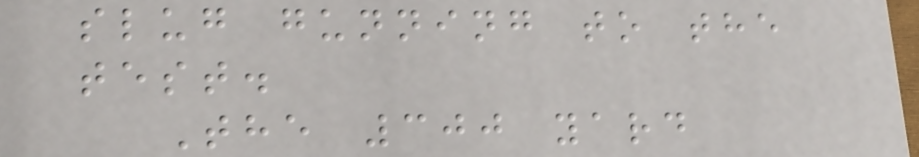slug gunning to the
test.
The 300 yard
